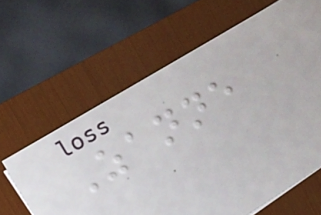Zanne
